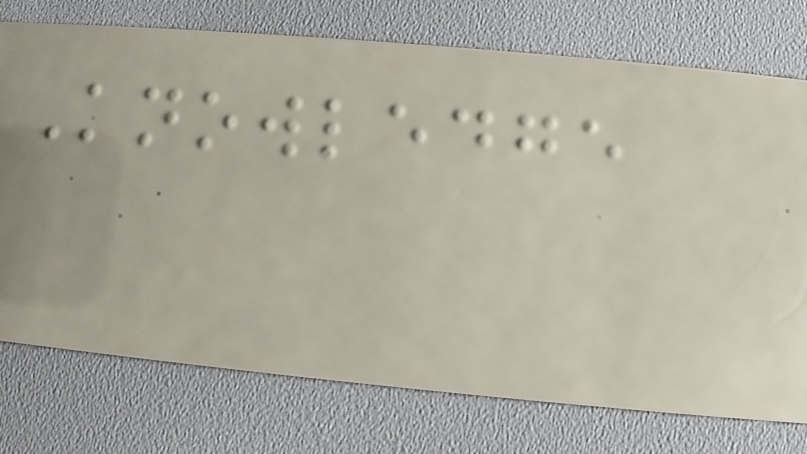Knowledge
